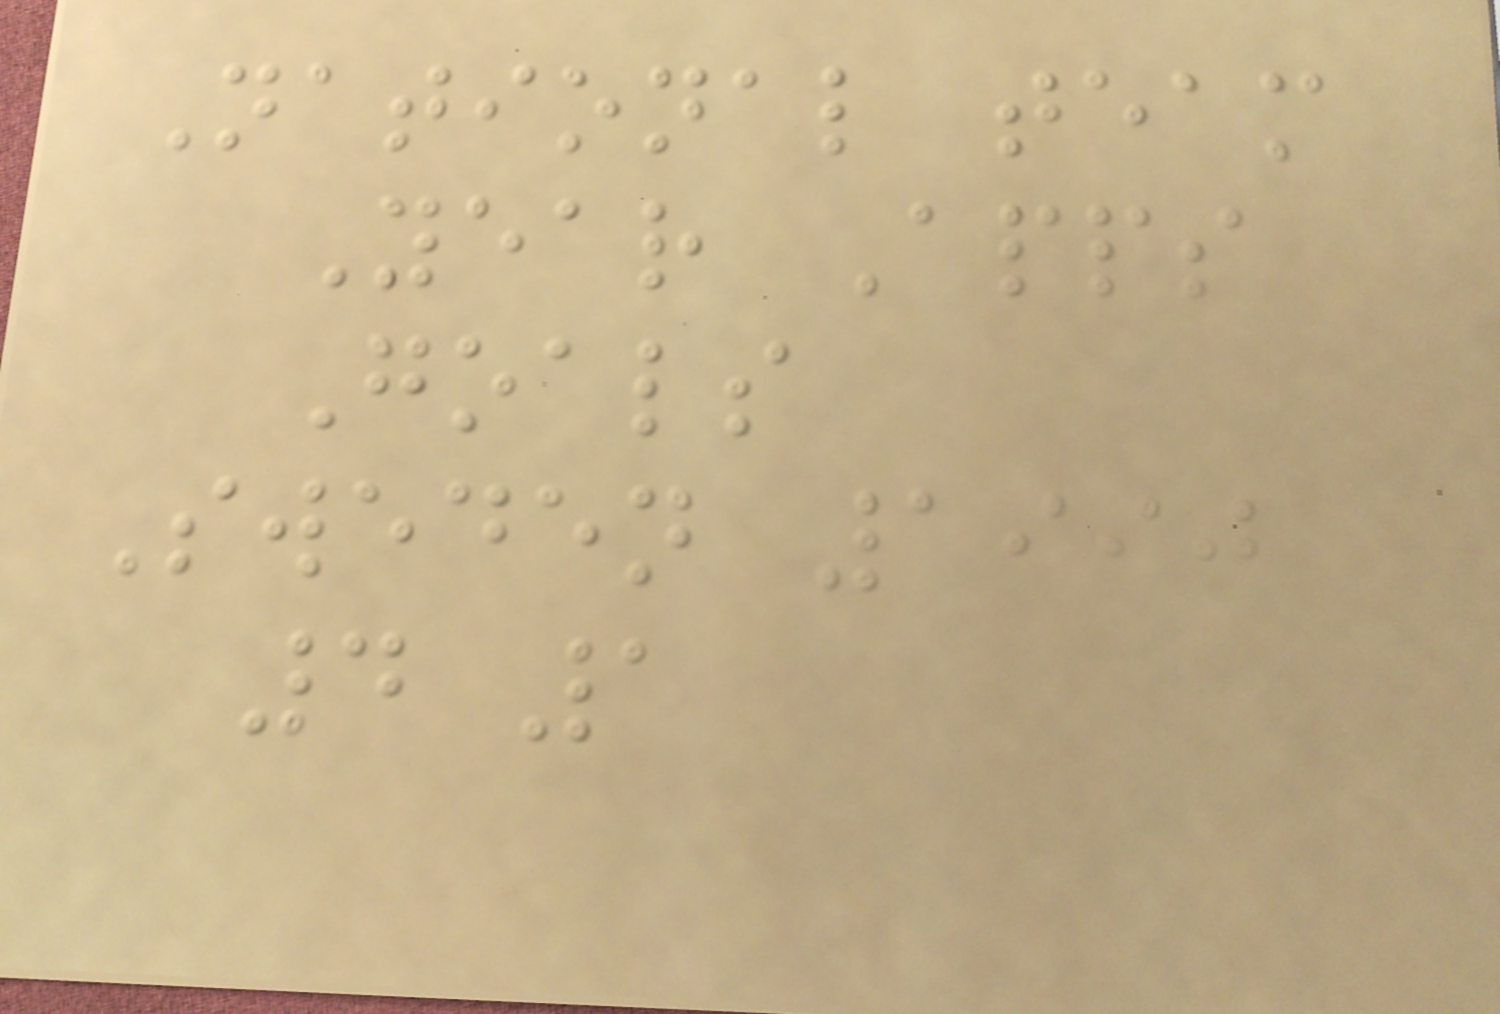National team
Year Apps
Goals
Sweden 1990
4 1
